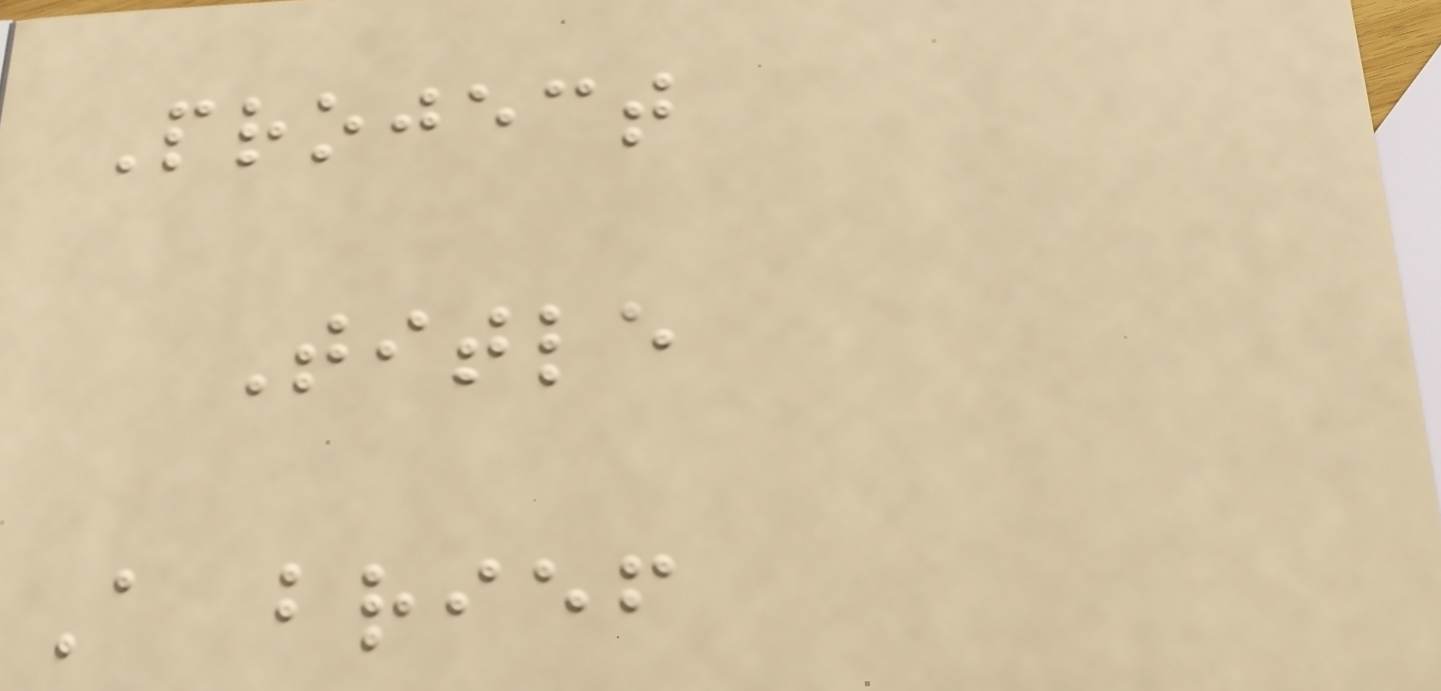Project
Title
A brief
